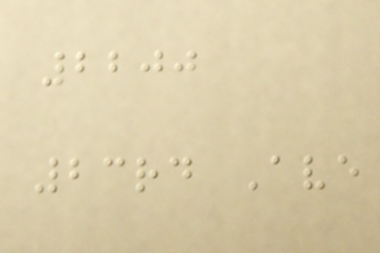2200
23rd Ave
